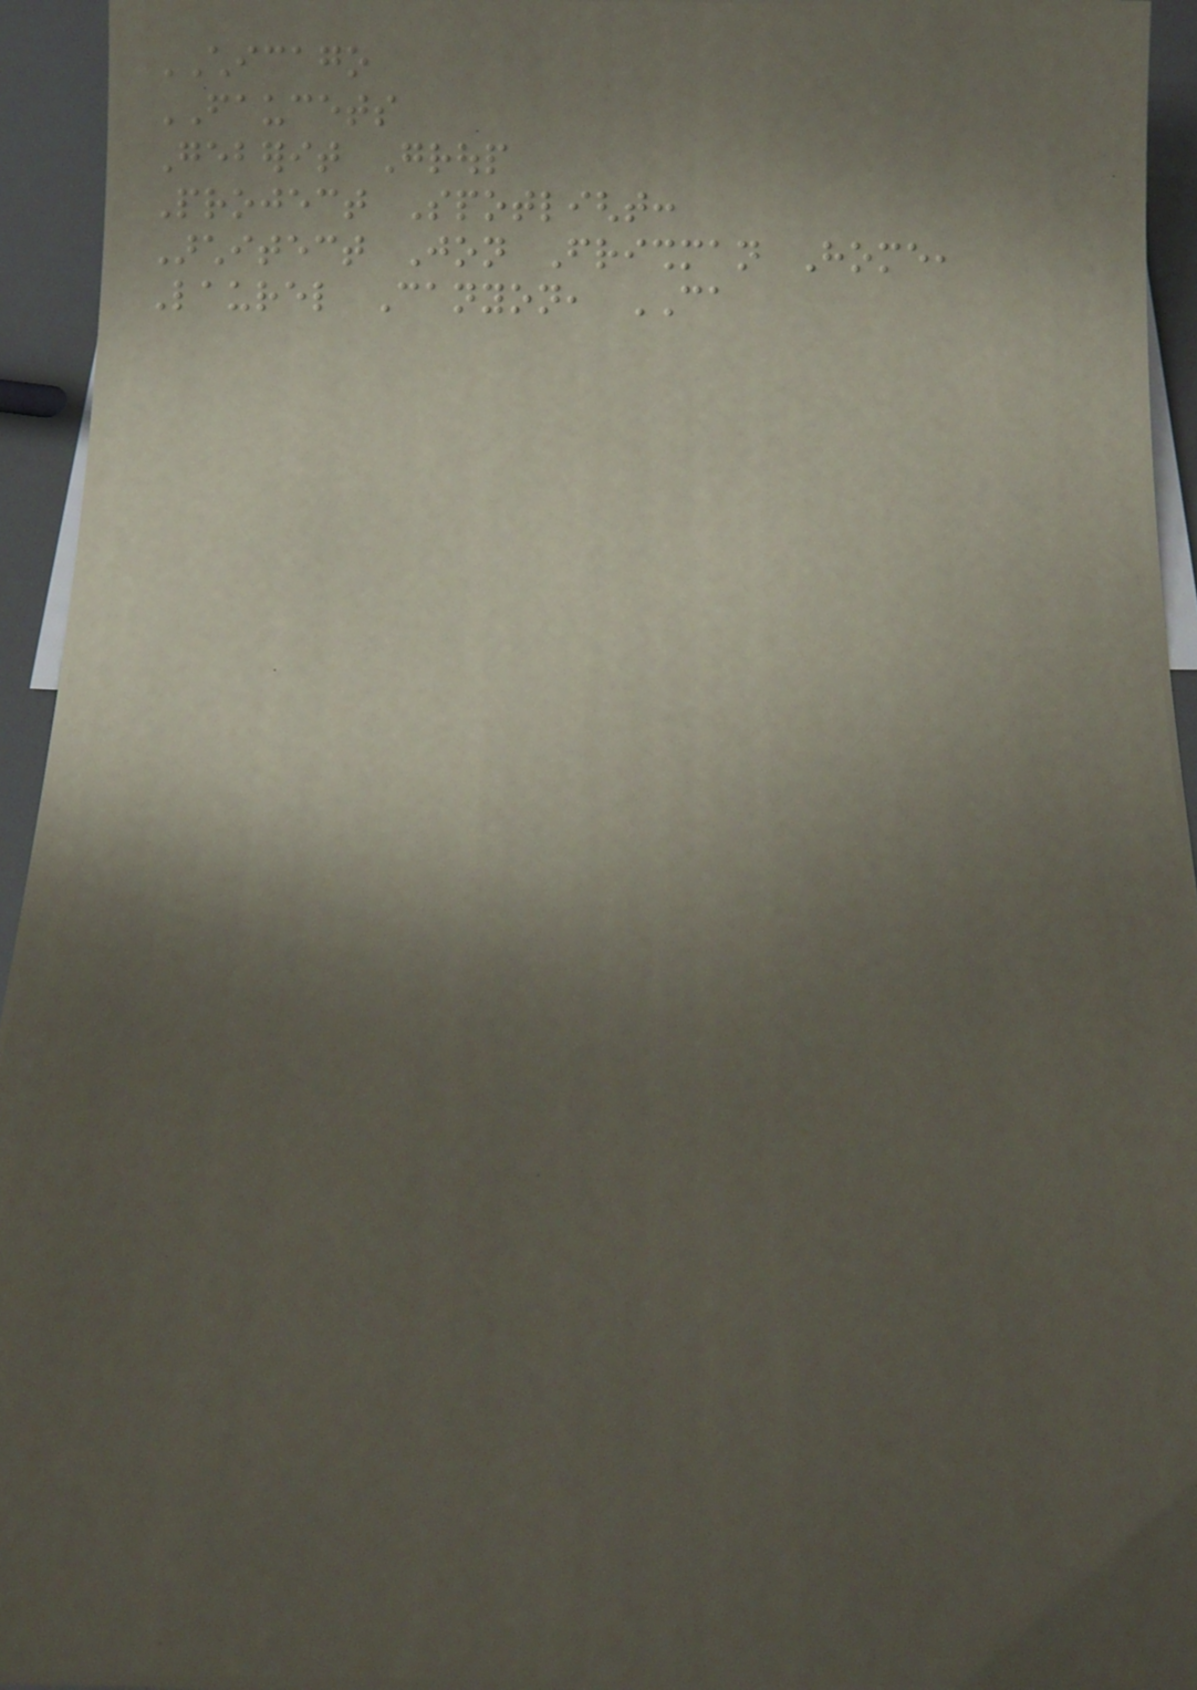CHICAGO
FAUCETS
Geberit Group
Project Spotlight:
Architect Jon Frishman Home,
Laurel Canyon, CA
